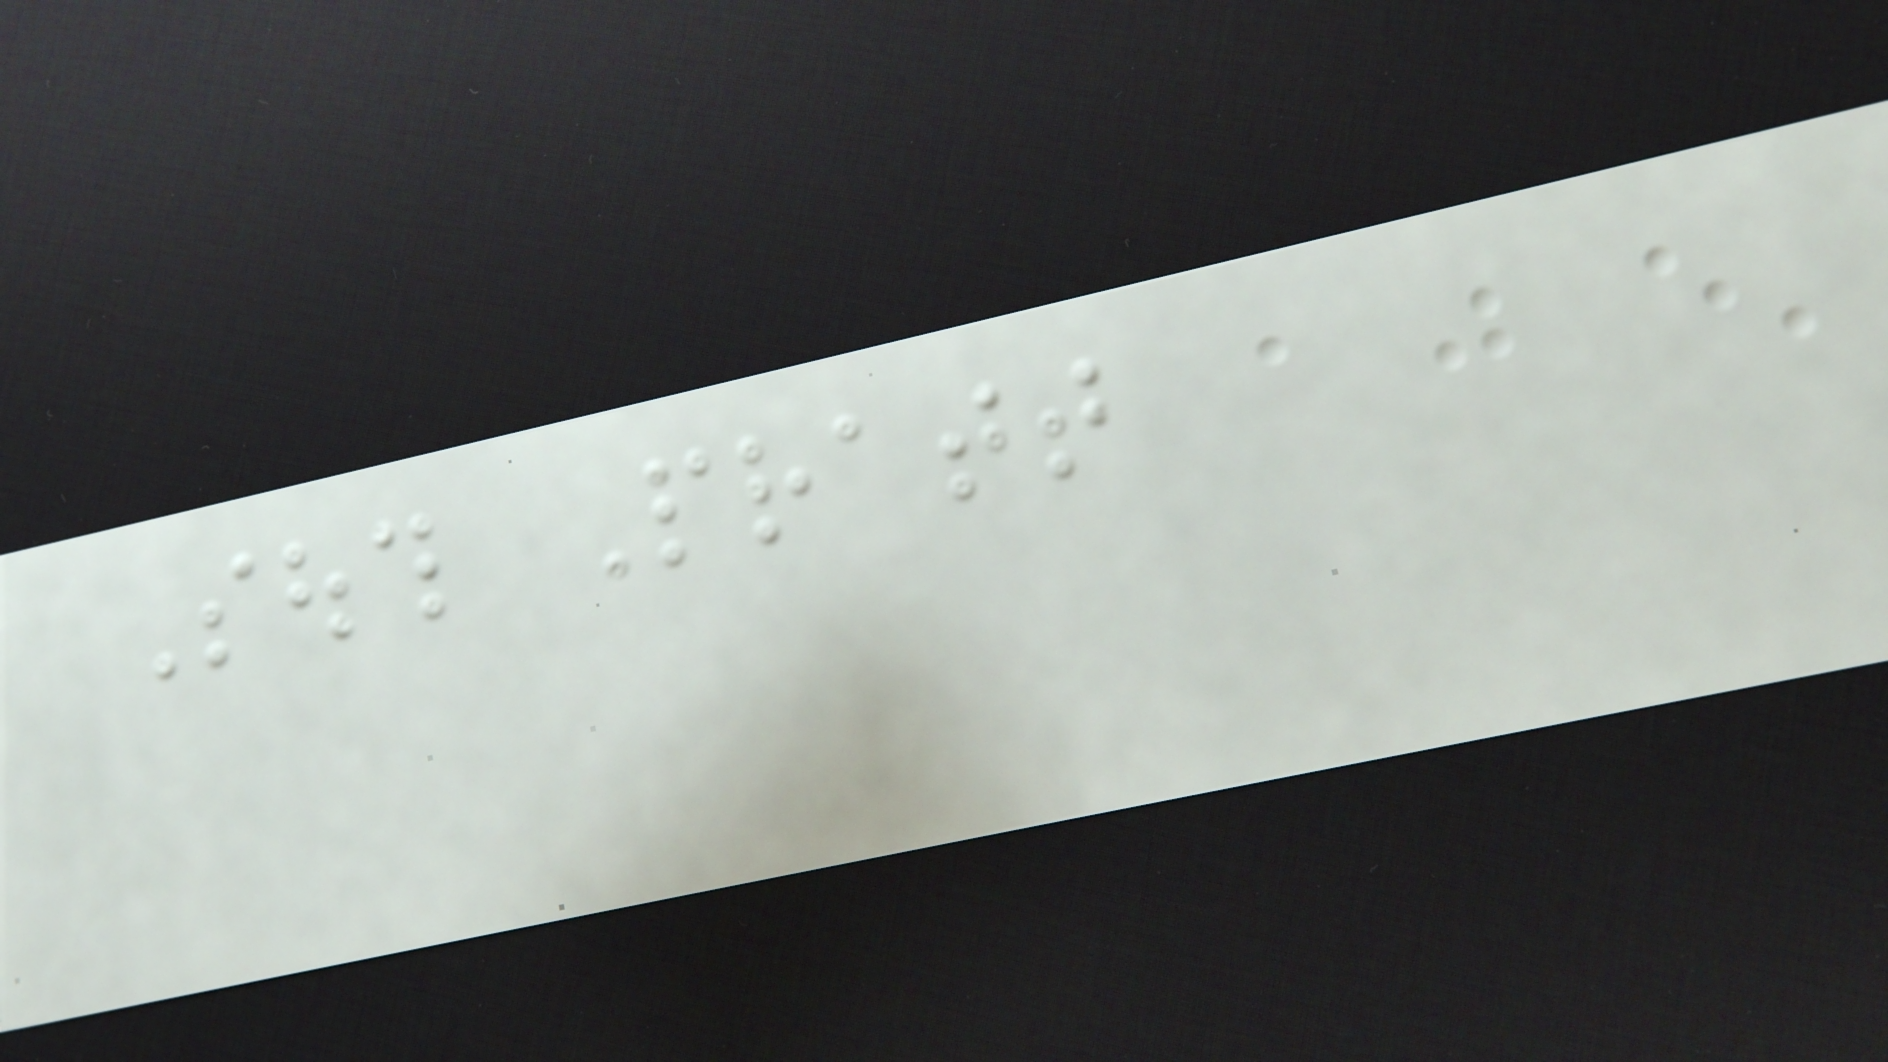South Pratt
